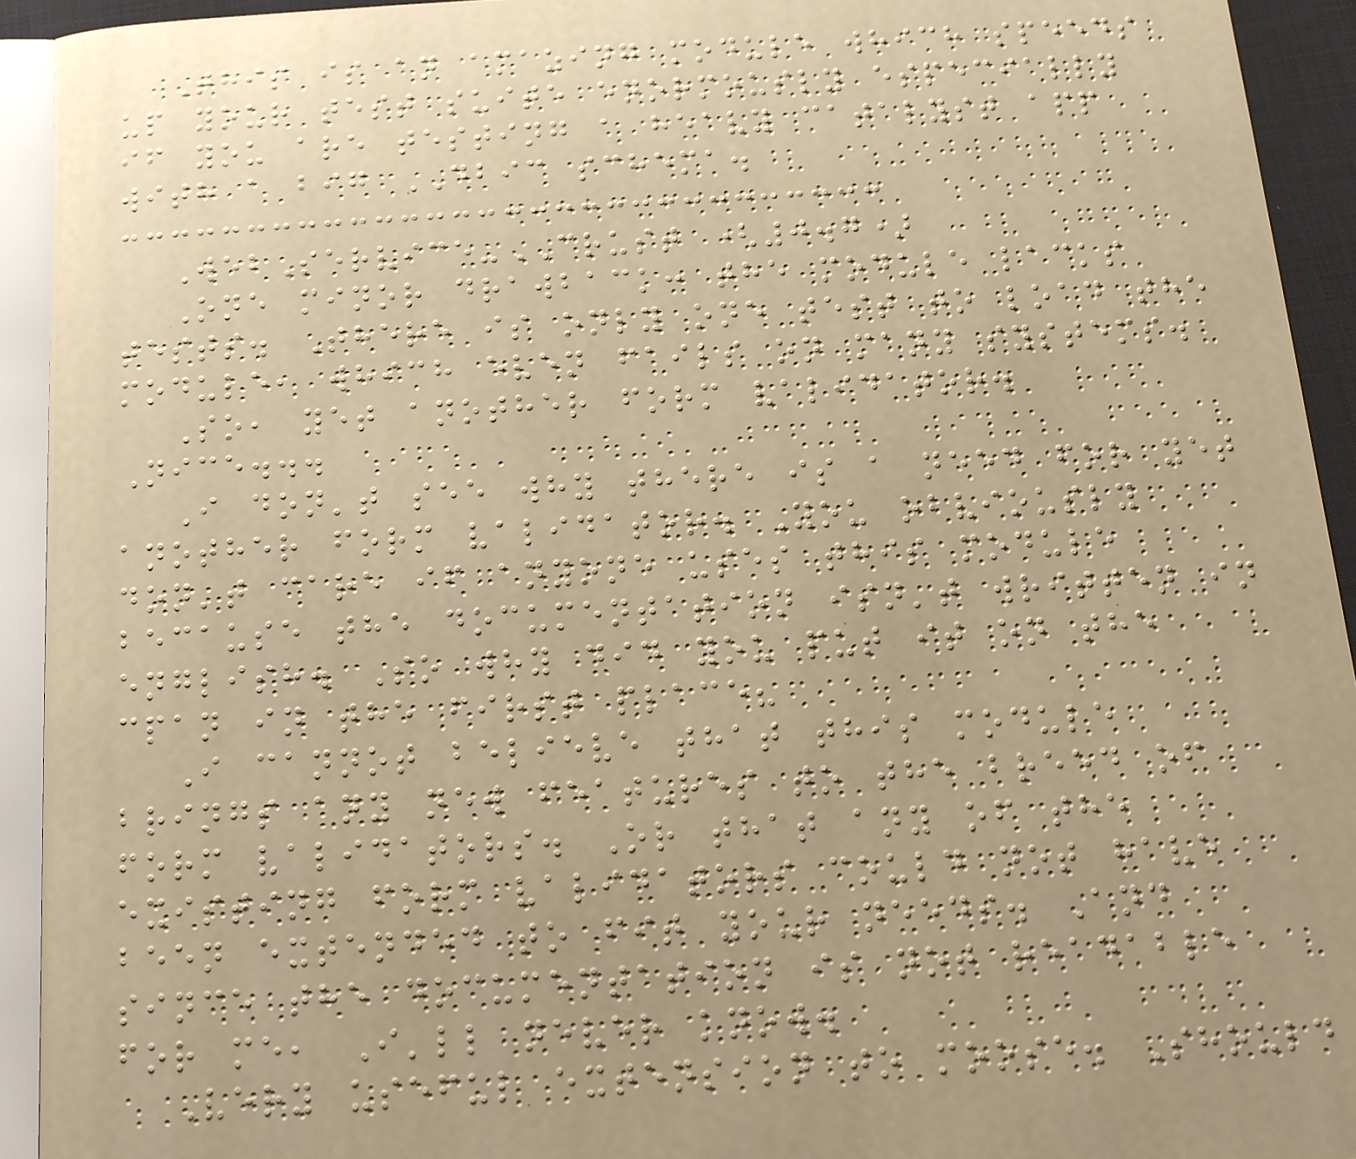This is an amazing module which speeds
up your test suite enormously especially
if you are testing a heavy catalyst app
with a big DBIC schema.
WebService-CRUST (0.7)
One minor drawback: the module lacks
tests. There is only one test to load the
module, which even fails on many systems.
So, yet another form validator.
Nice...
I don't see why there is a need for yet
another form validator. You obviously
don't care if anyone uses this module
because the documentation isn't written in
english. So why did you put it on the
cpan in the first place?
I cannot believe that this module
brings any new features to the breed of
form validators. Or that any of the
existing form validators could not have
been extended to fit your needs. And
since the documentation is not readable
for me, I'll never know.
Very useful extension to moose. Should
